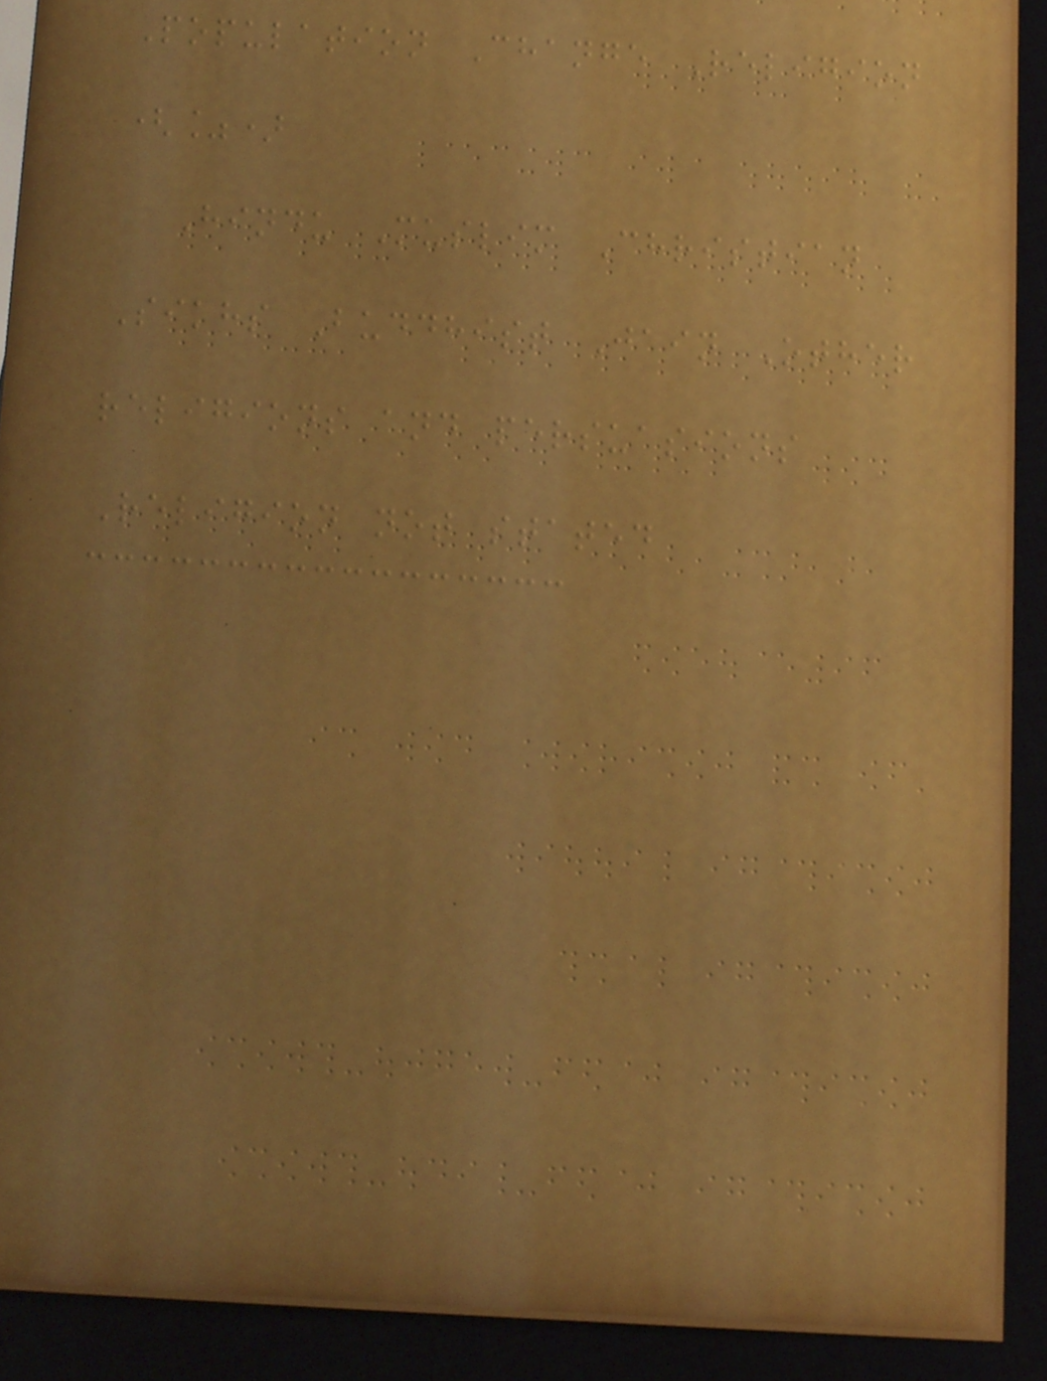Population Change Religion
(%)
Hindu Muslim Christian
Sikhs Buddhist Jain Other
religions and persuasions
Religion not stated
